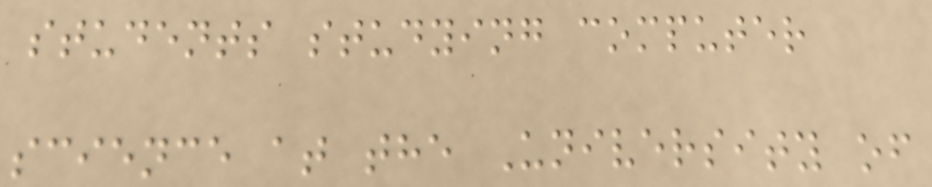students studying computer
science at the University of
